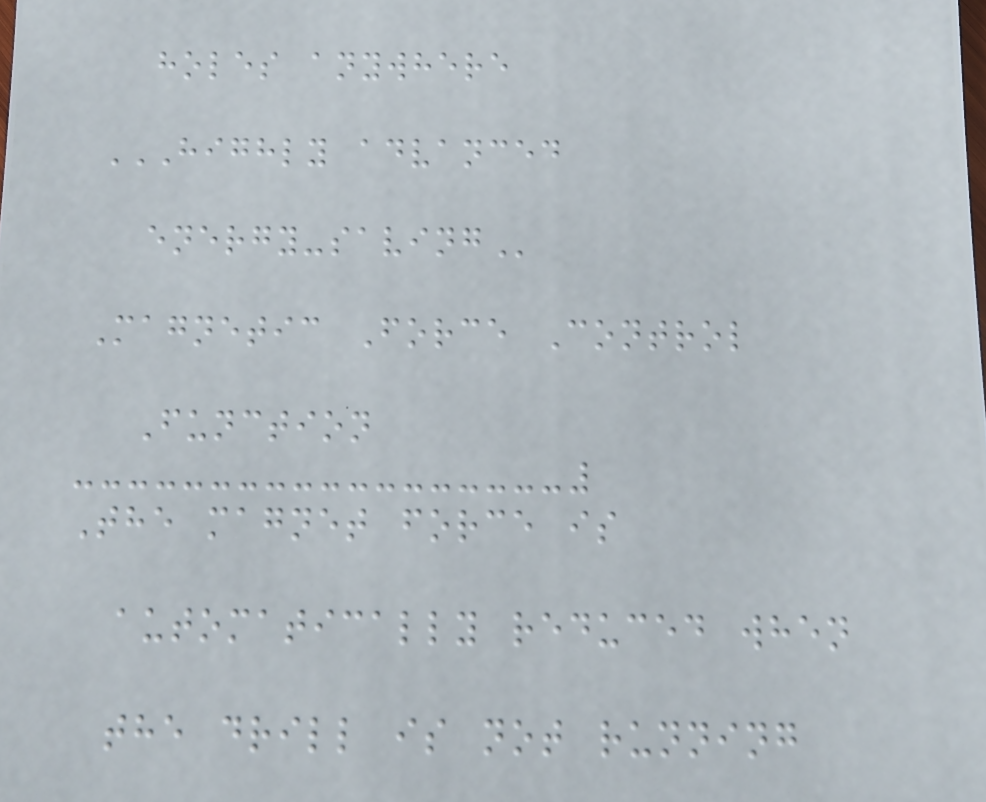holes anywhere
HIGHLY ADVANCED
ENERGY-SAVING
Magnetic Force Control
Function
The magnet force is
automatically reduced when
the drill is not running
